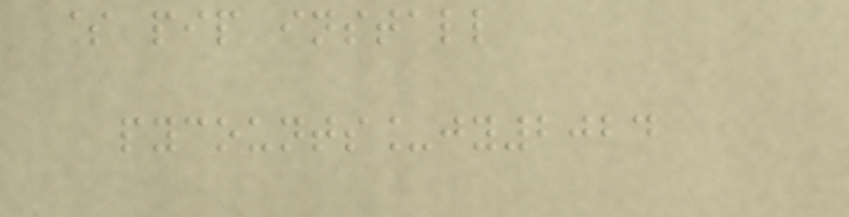$ pip install
pycounts_jy2024
